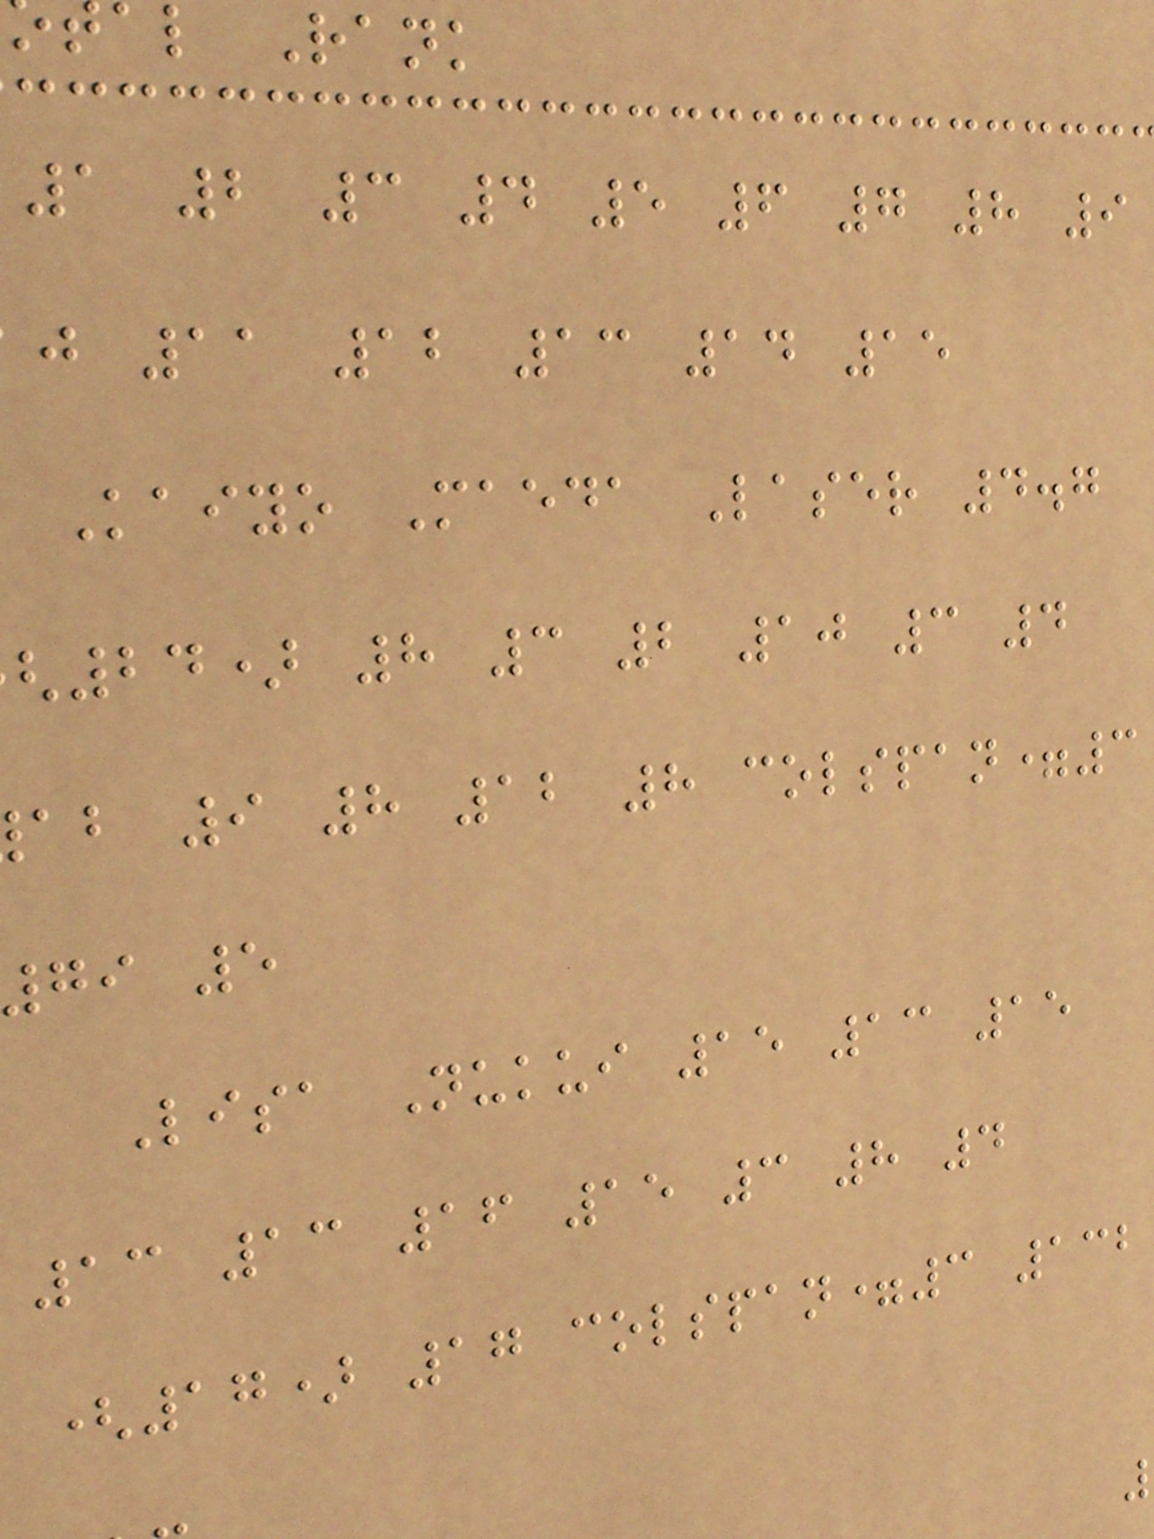l Rank
1 2 3 4 5 6 7 8 9
j 11 12 13 14 15
Kaiyo Maeda Laser 4.7
24) 8 3 2 10 3 4
ab 9 8 12 8 colspan=3
gi 5
Lisa Nukui 15 13 15
13 13 16 15 3 8 4
(17) 17 colspan=3 132
